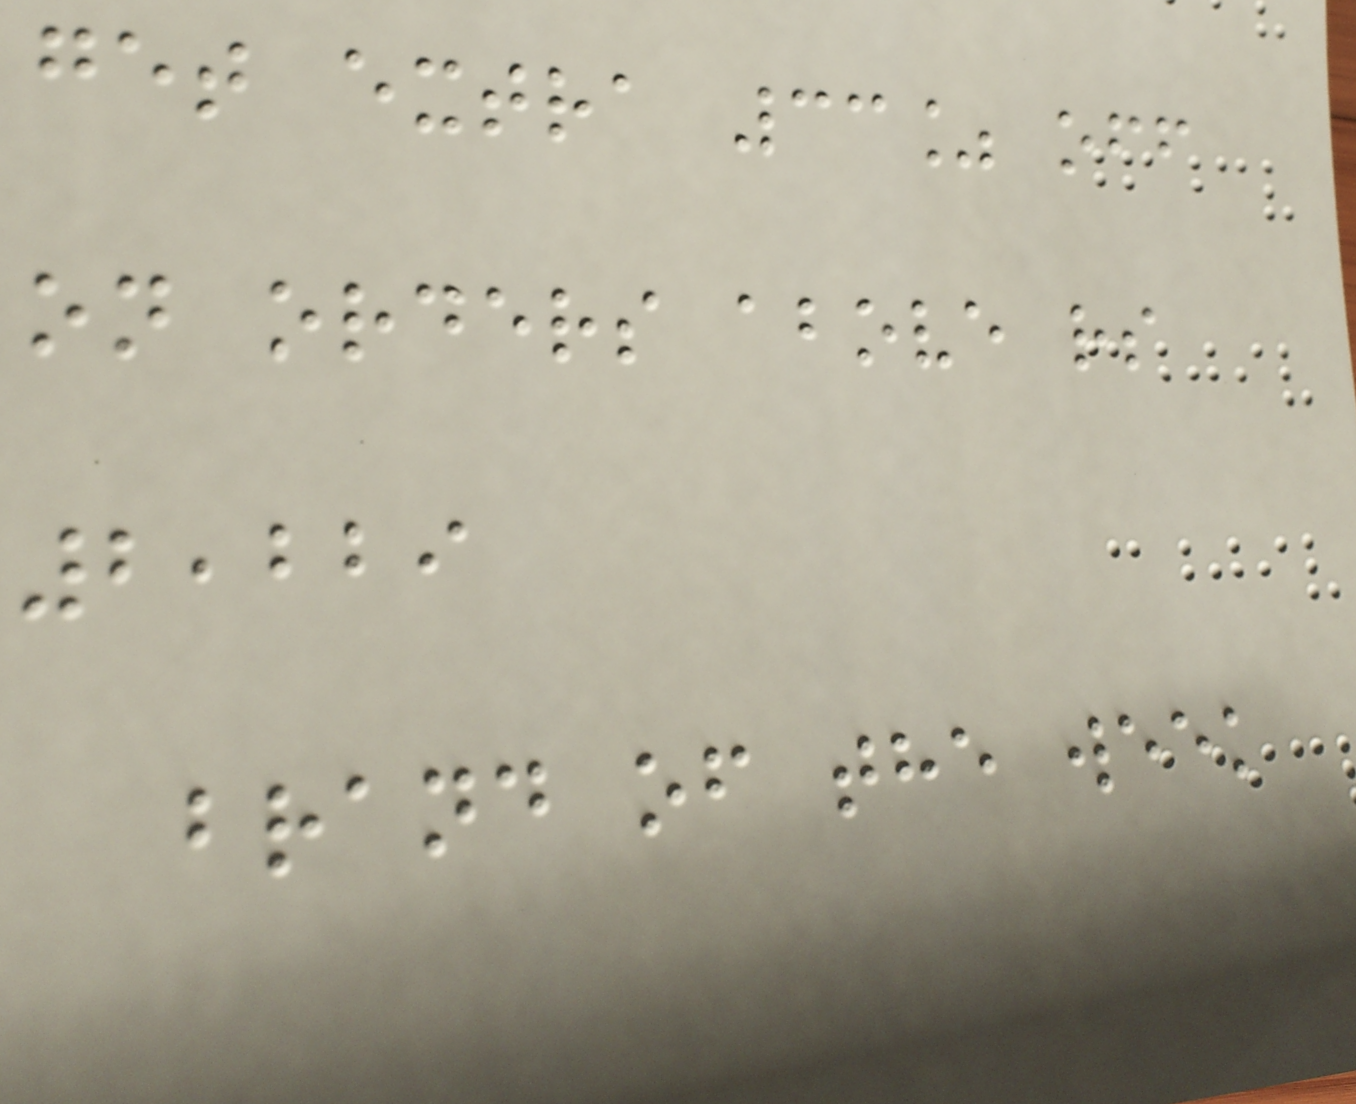get extra 33% off
on orders above rs
2,229
brand of the week
